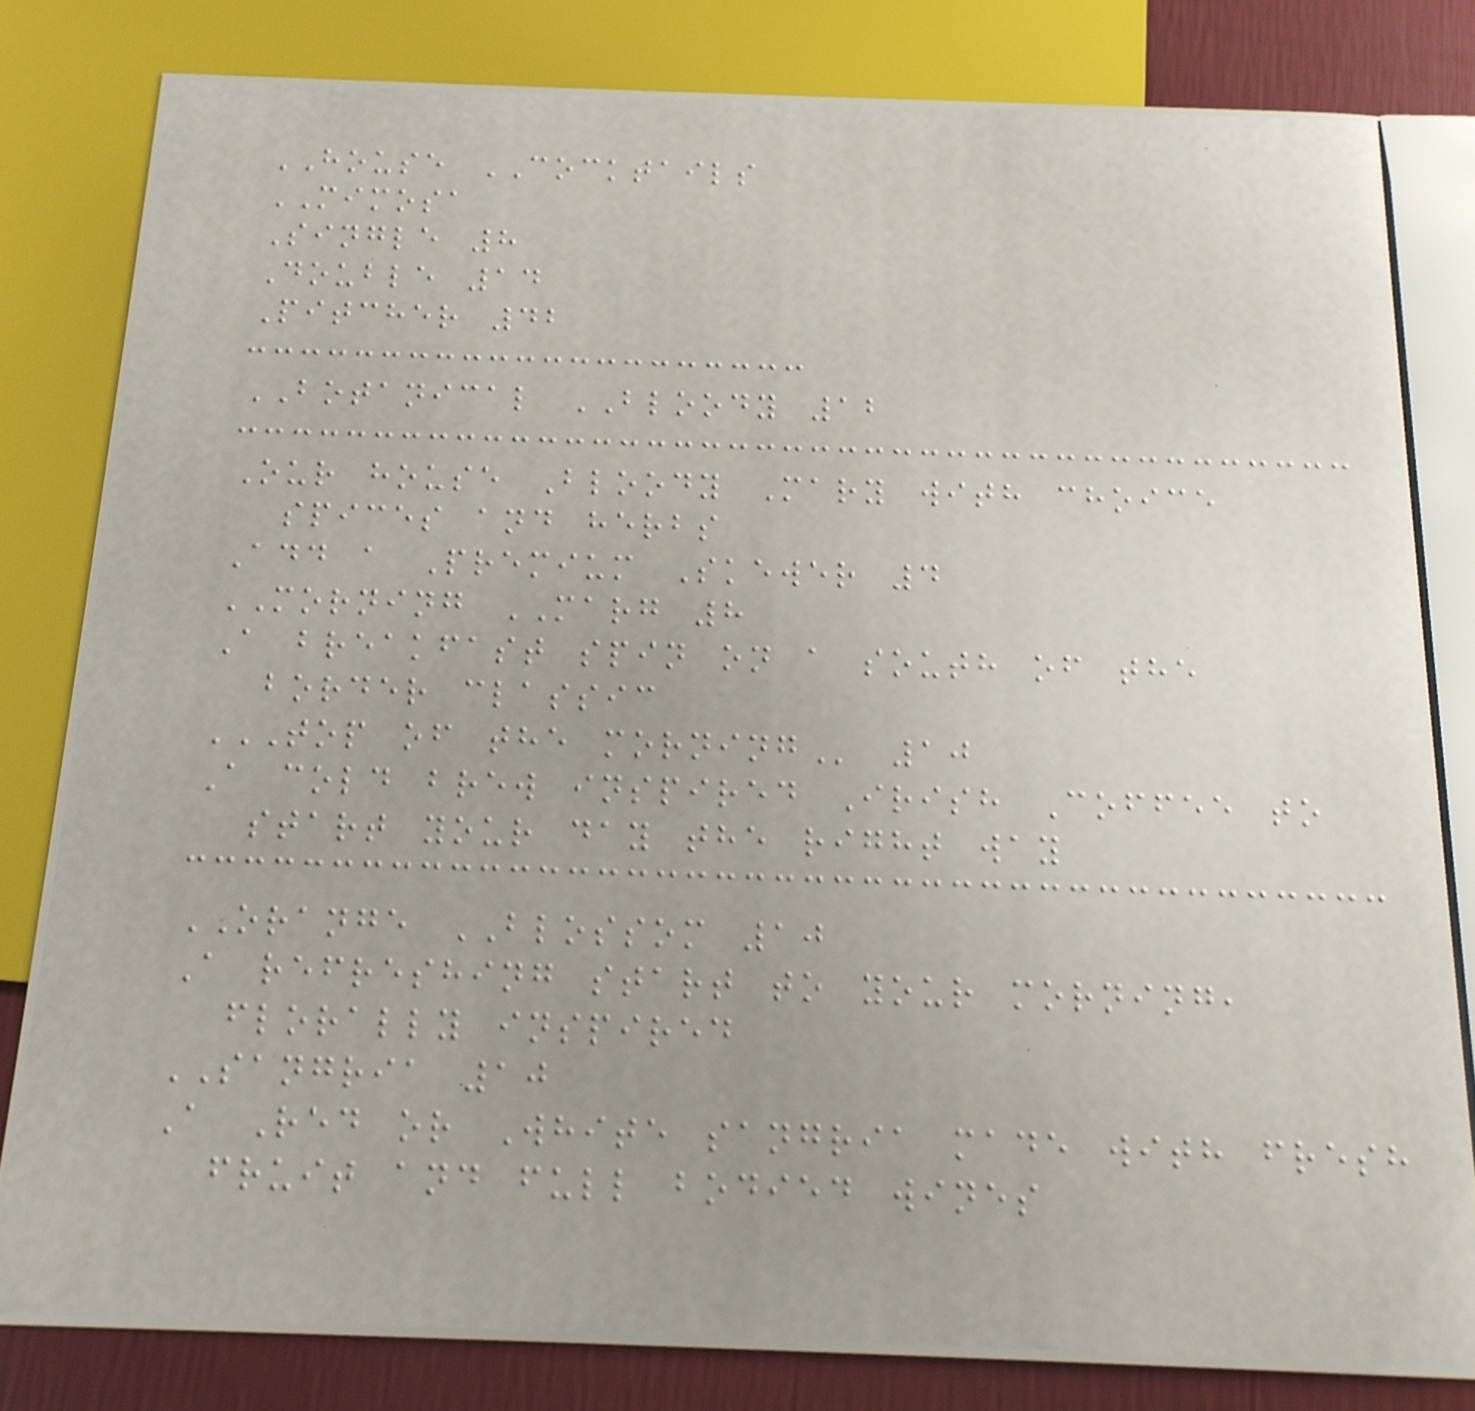HOUSE COCKTAILS
MIMOSA
Single 8
Double 14
Pitcher 42
BOTANICAL BLOODY 12
Our house Bloody Mary with choice
spices and herbs
Add a Premium Skewer 4
MORNING MARG 8
A breakfast spin on a south of the
border classic
TOP OF THE MORNING 10
A cold brew inspired Irish Coffee to
start your day the right way
ORANGE BLOSSOM 10
A refreshing start to your morning,
florally inspired
SANGRIA 10
A Red or White sangria made with fresh
fruit and full bodied wines
